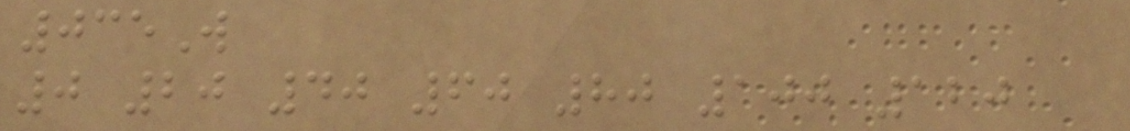035W
0 20 40 60 80 100 120
